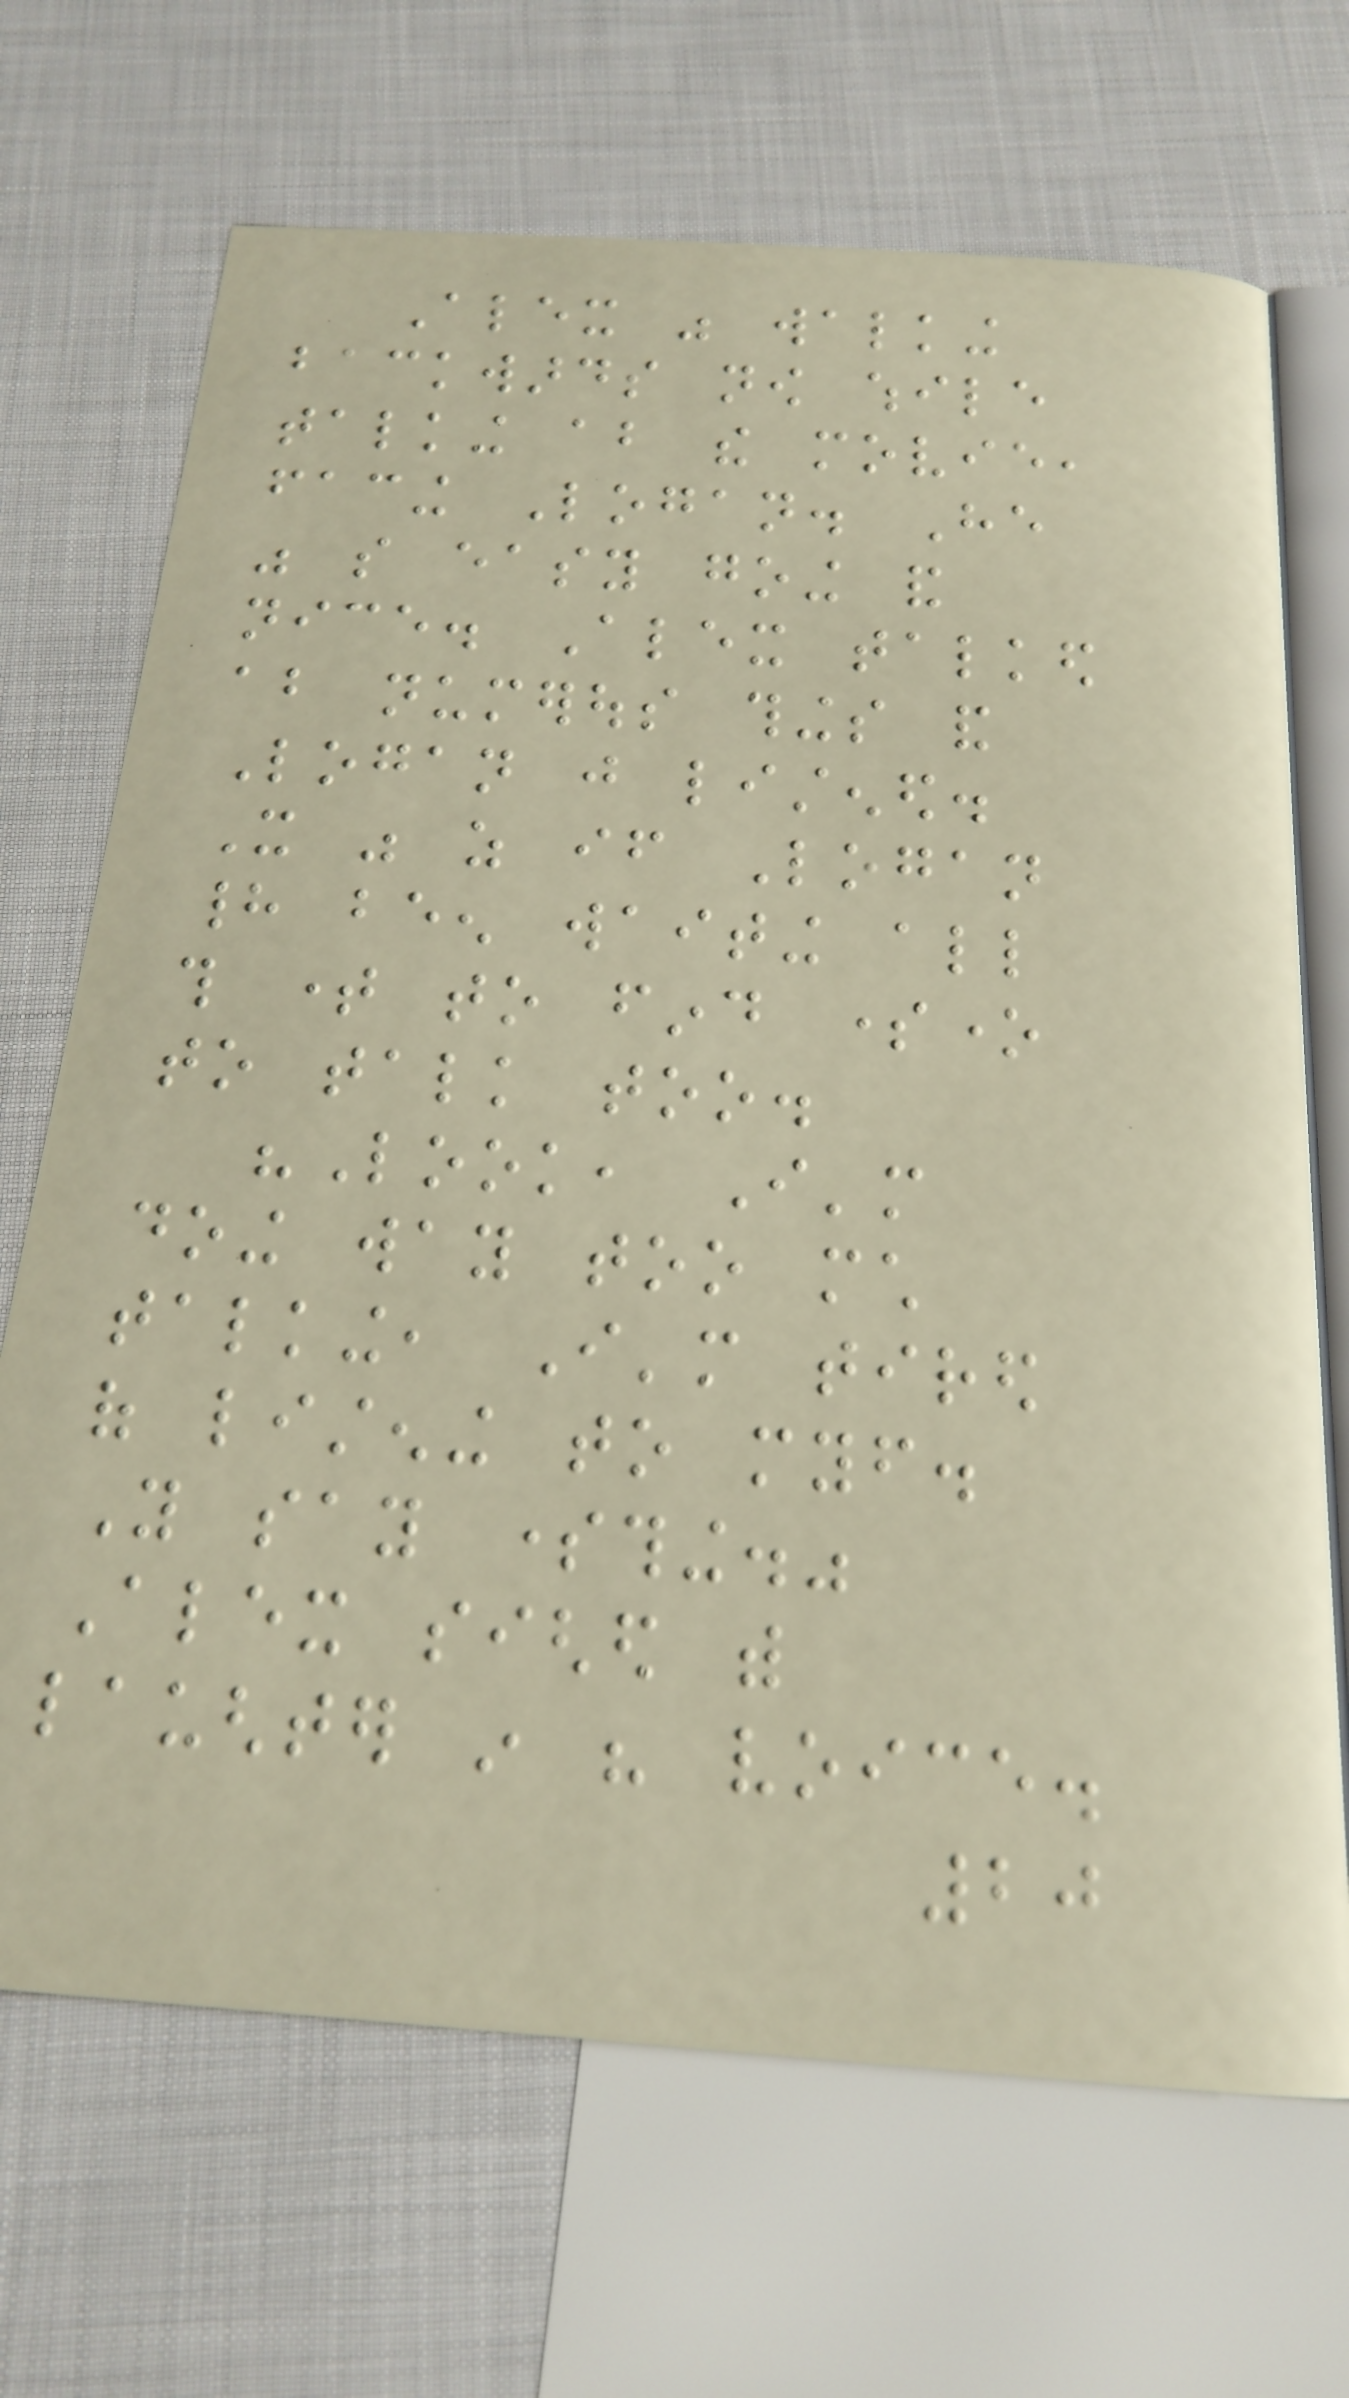Alex was walking
backwards now while
talking about the movie,
facing Logan. He
was so easy going and
nice. Alex talked
about numerous things and
Logan just listened.
It was as if Logan
had been waiting all
this time to find someone
to talk too.
"Look, I'm
doing way too much
talking, I'm tired
of listening to myself.
You say something."
Alex sighed with
laughter in his voice.
20
